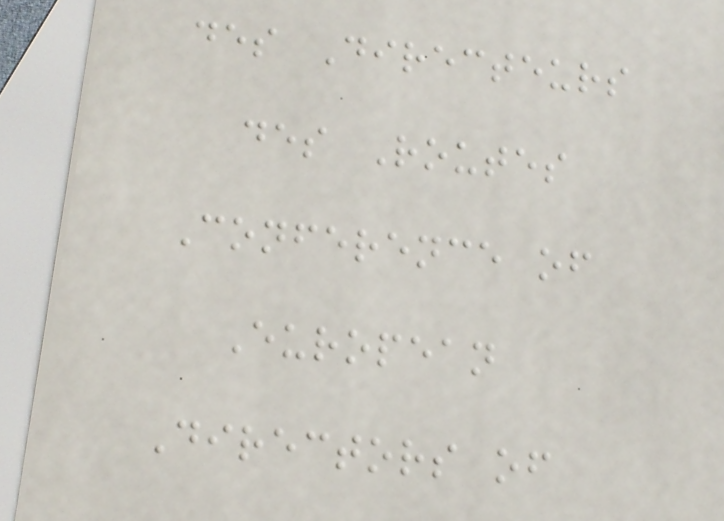des Directeurs
des Routes
Conference of
European
Directors of
